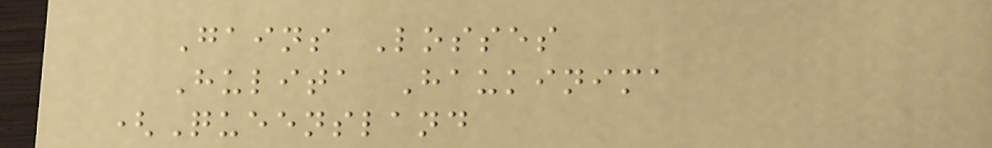Gains Losses
Hulita Haukinima
(Queensland
